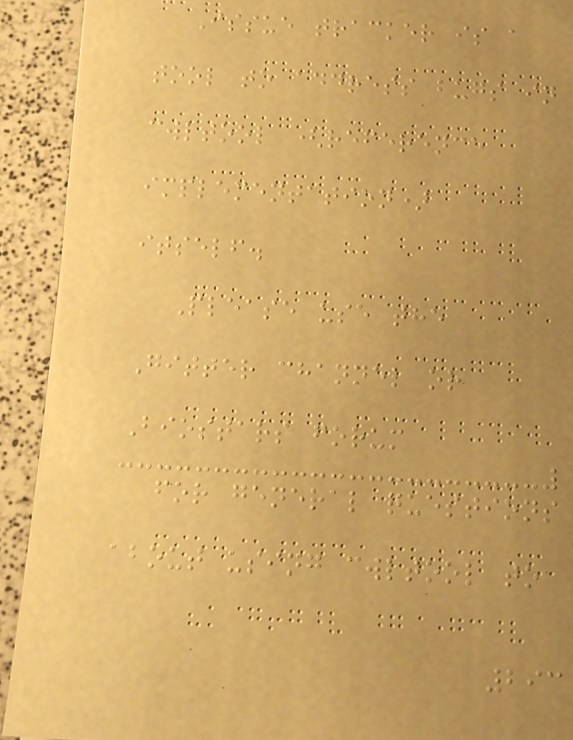Issue tracker is a
tool to address bugs in
cwltool (reference
implementation)
itself.
Please use the
Gitter channel or
Biostars forum
for general questions
about using cwltool to
293
